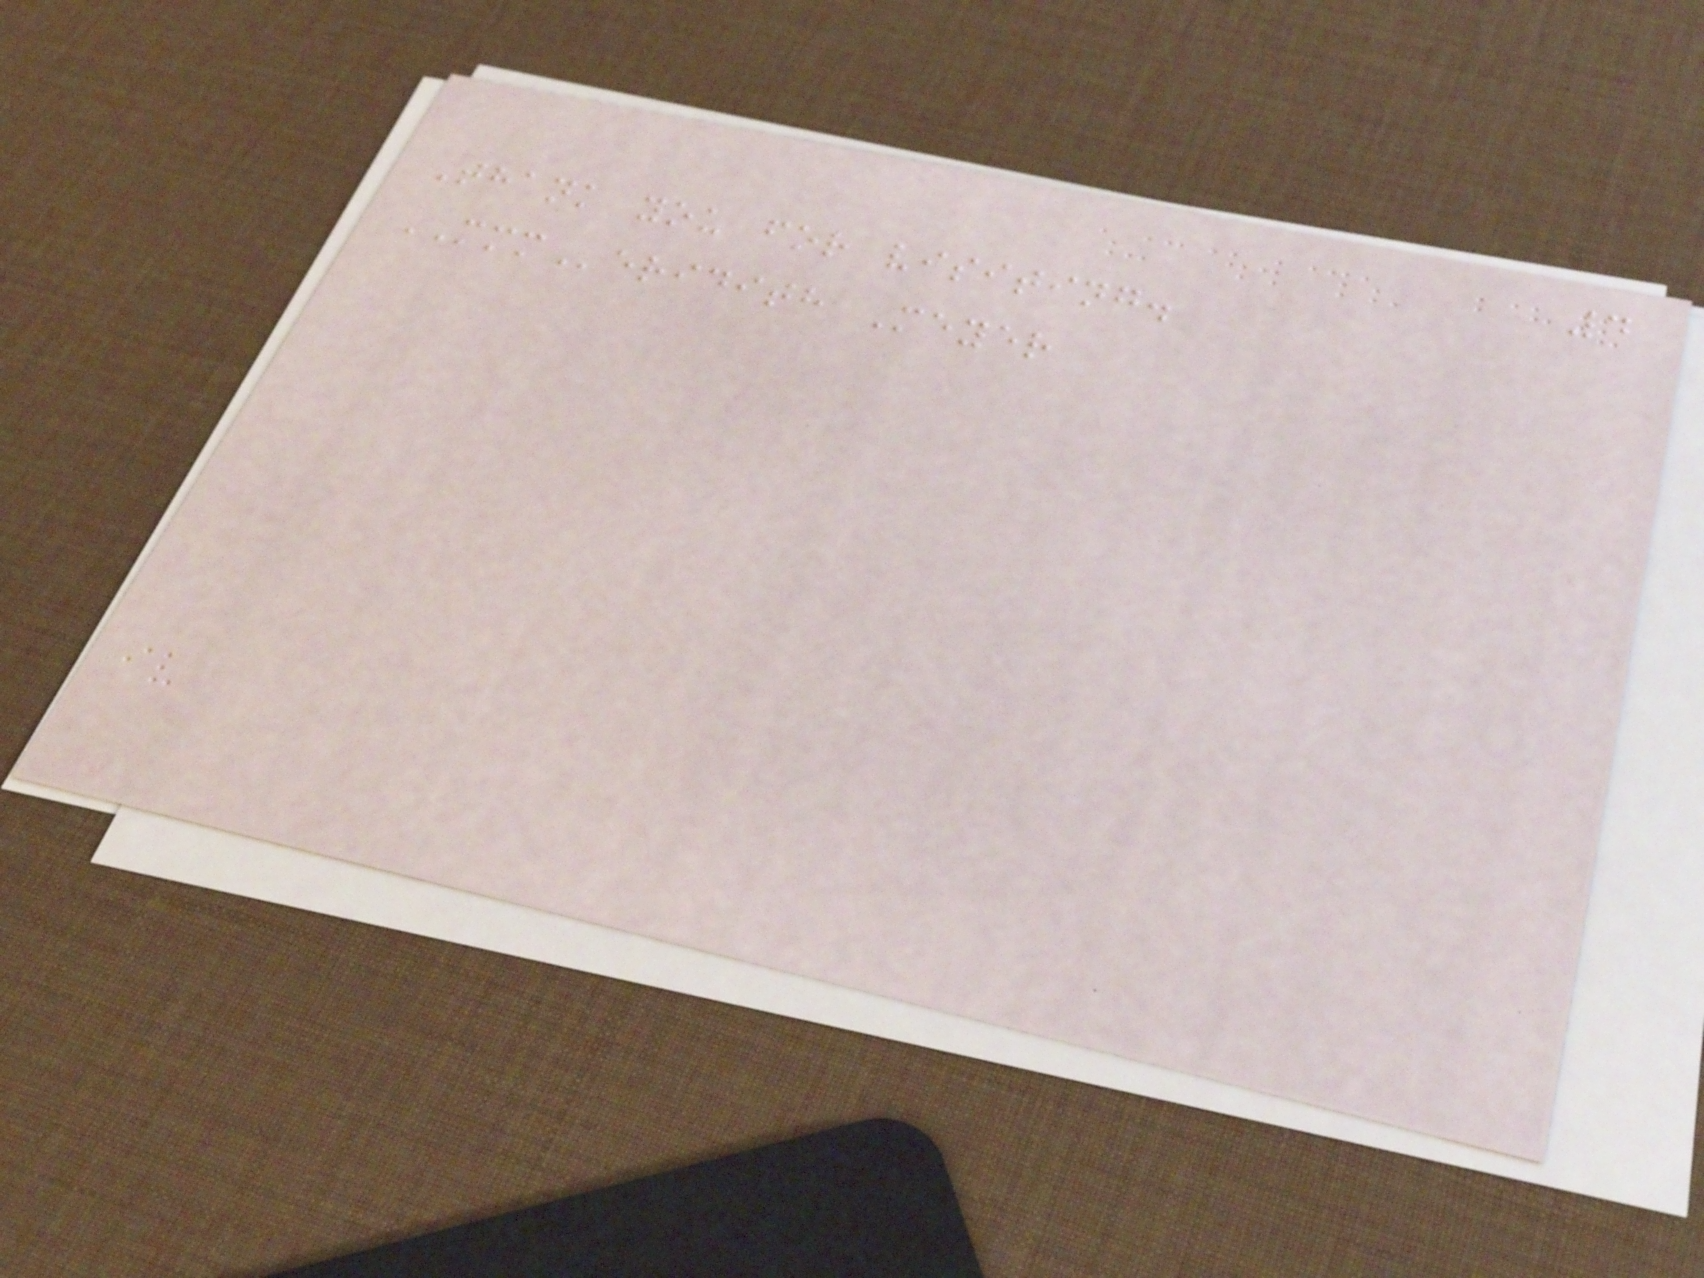4
Thank you for visiting.
MMMeridith Meyer
